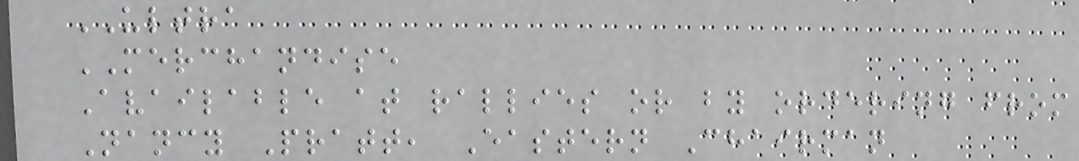ULTRA
MERCHANDISE
Available at rallies or by ordering from
Nancy Pratt, Eastern Chairman
